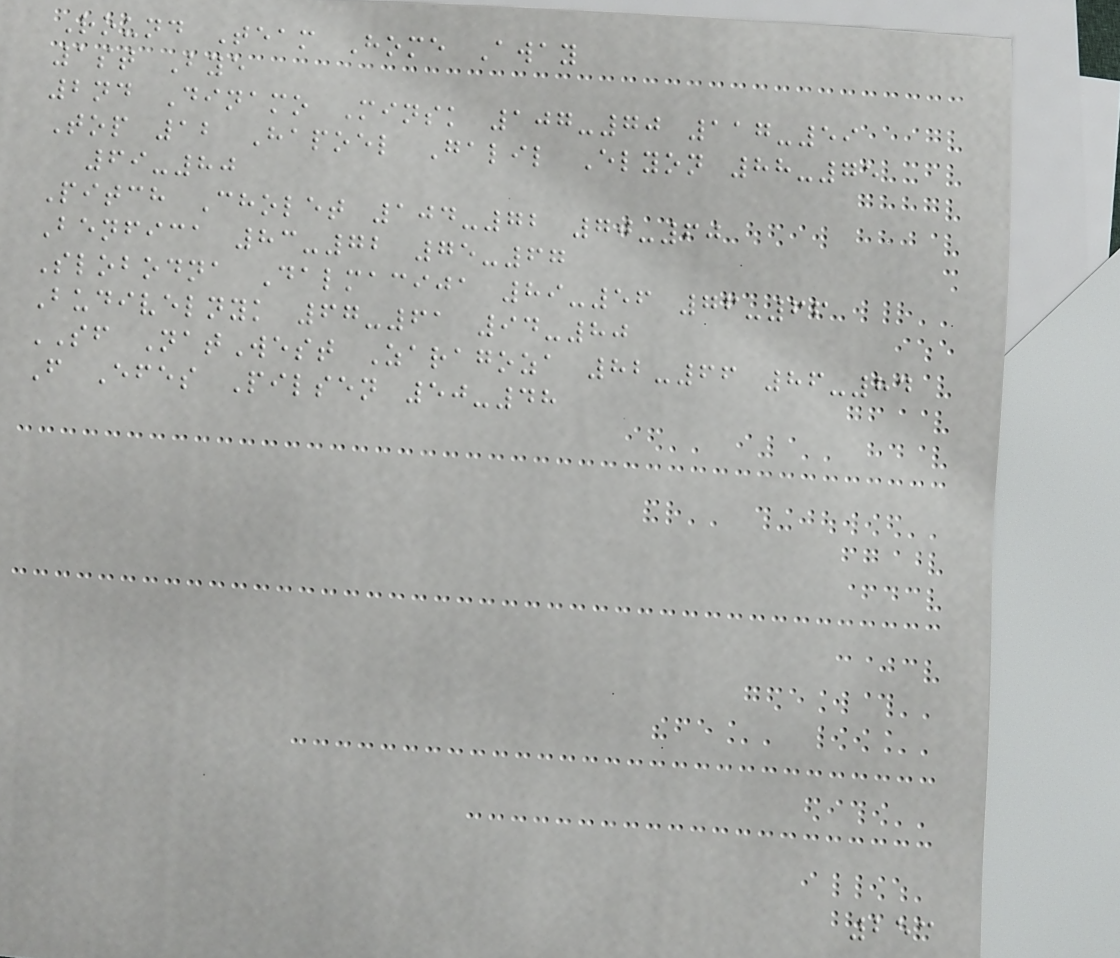Round Team Home Away
1st Bye
2nd Dinamo Minsk 107-70 117-59
Top 12 Hapoel Galil Elyon 88-75
69-80
Pitch Cholet 104-72 70-60
Benfica 83-72 75-67
Slobodna Dalmacija 89-56 76-66
Budivelnyk 67-61 94-80
SF NatWest Zaragoza 82-66 86-84
F Efes Pilsen 50-48
253
